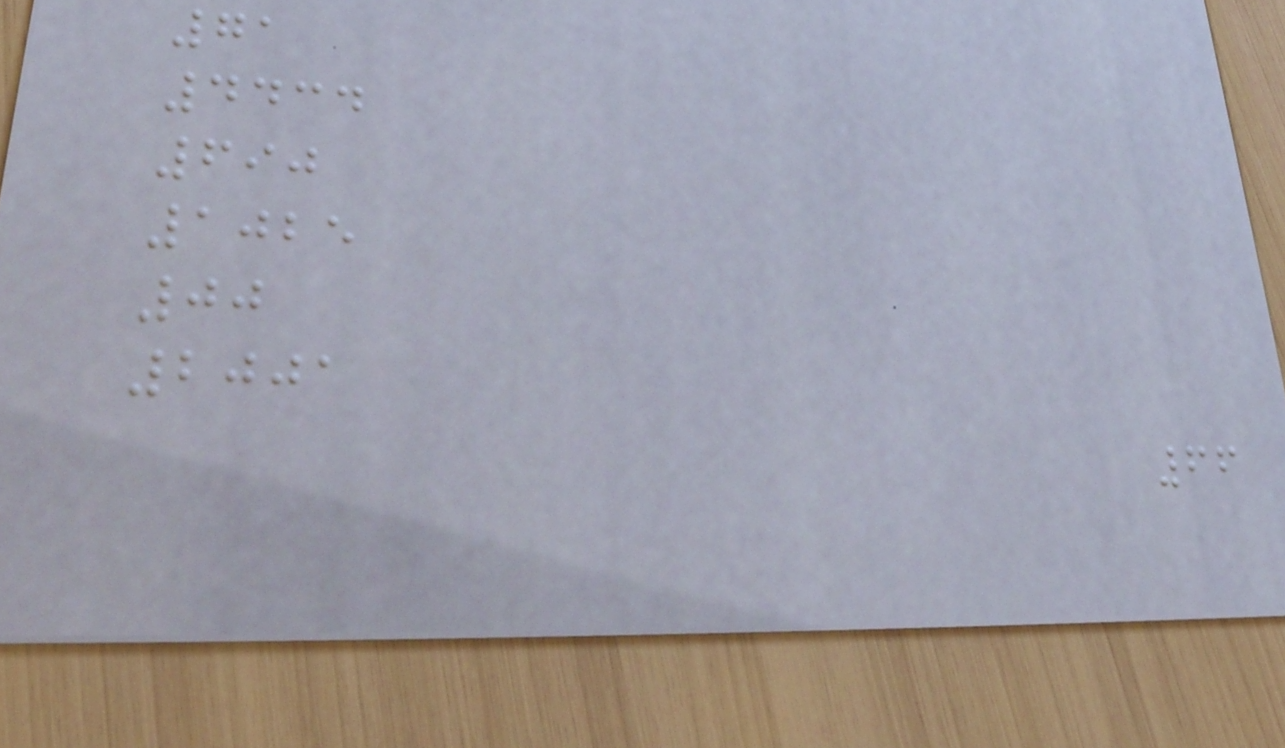71
4434
690
1025
00
2001
66
